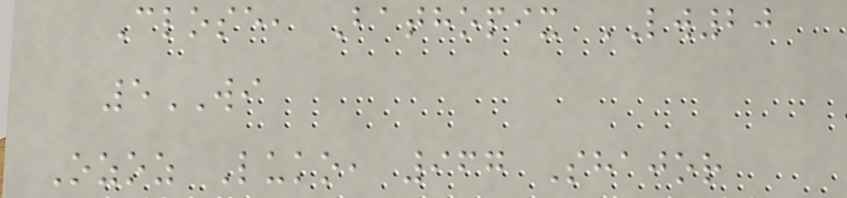Close, Bathopix LW20
5WI
Ozoz Luko, 967 Shajor
